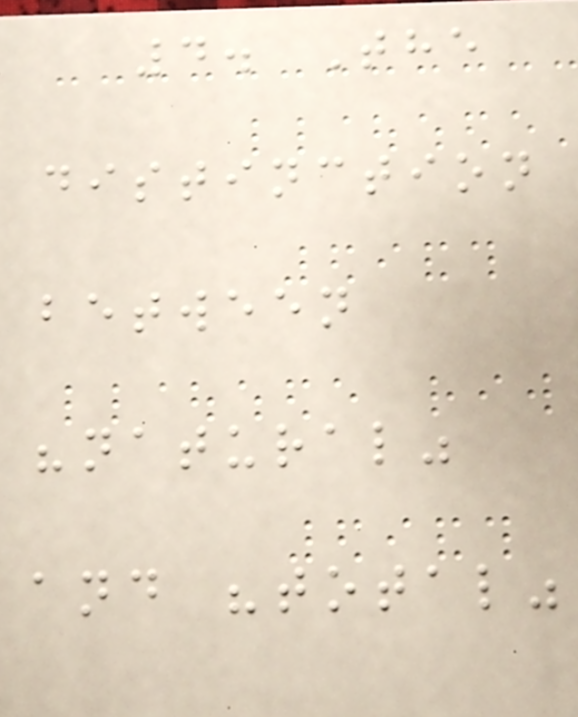4. The
distinction
between
"natural"
and "total"
